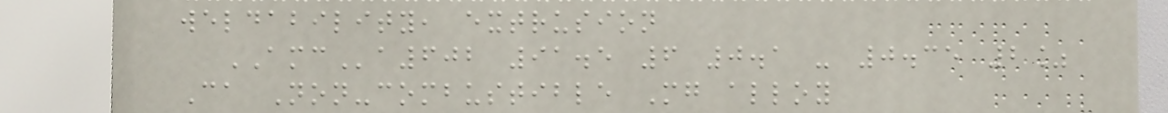weldability, extrusion
AMCa602 91.5 6 0.1 - 0.35 2%
Ca Non-combustible Mg alloy
